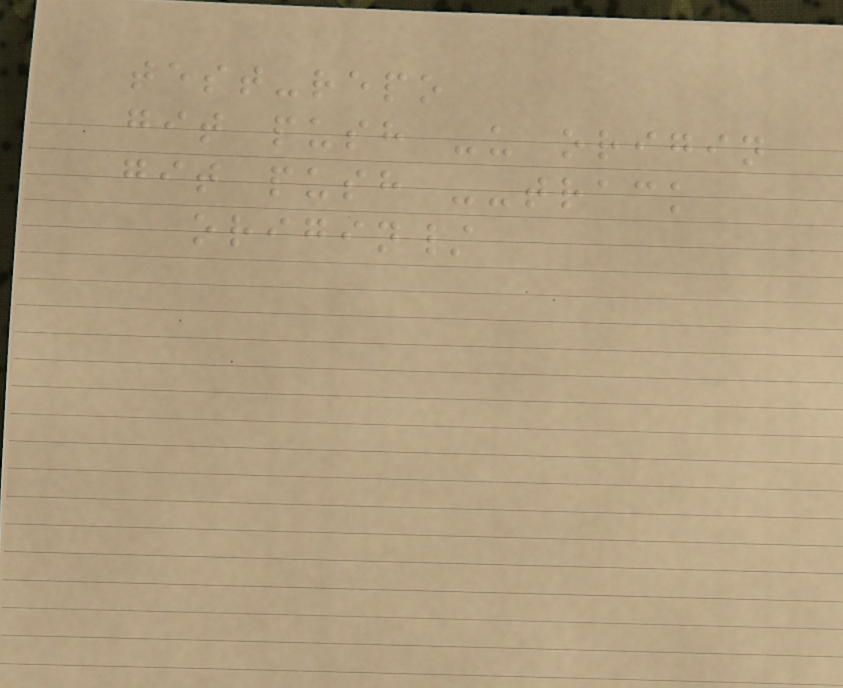test-repo
git push -u origin
git push --track
origin/
